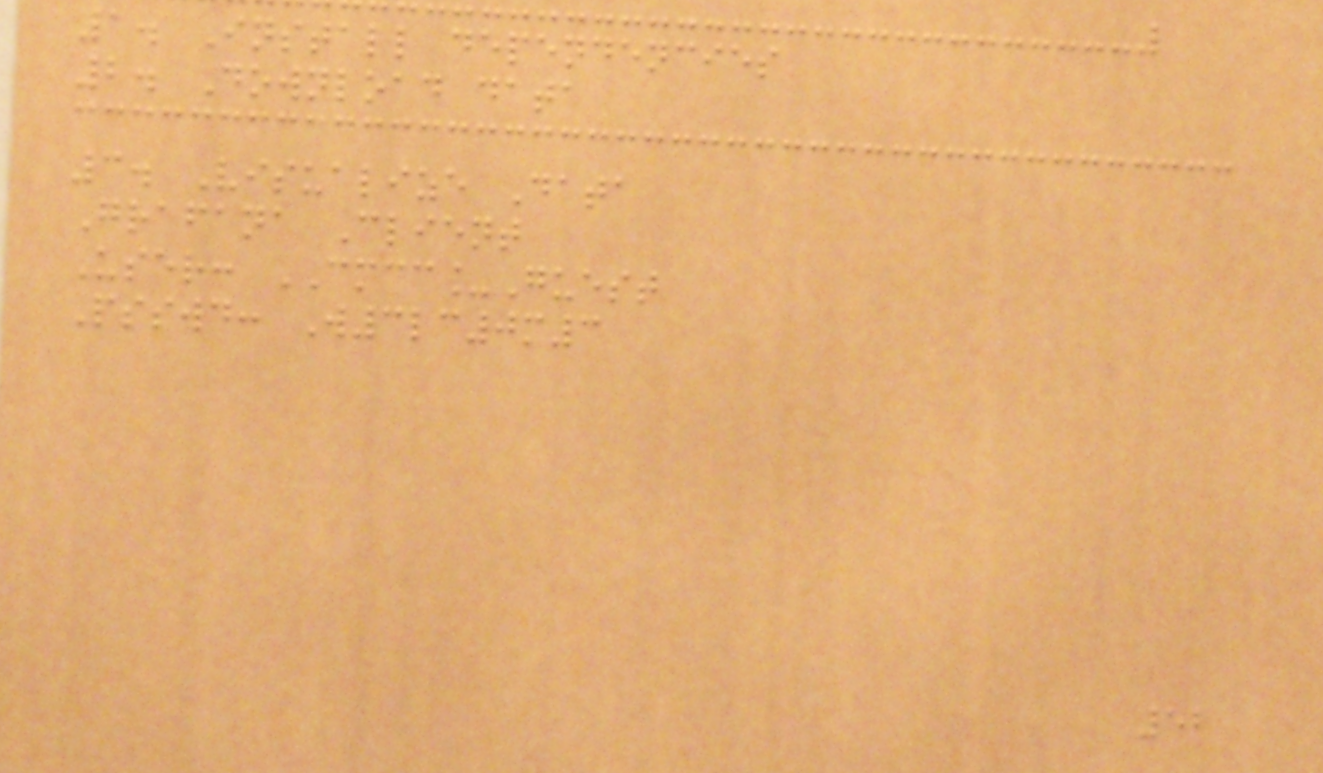1. Install dependencies
2. Download data
3. Visualize Data
Grafana Client
User: CMCC_Guest
Psswd: W3lc0m3
52
